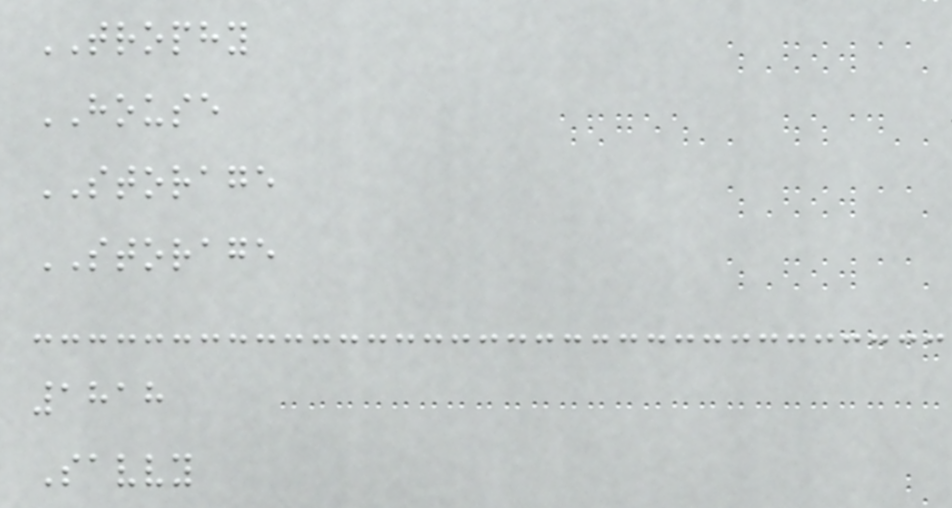TROPHY
HOUSE
STORAGE
STORAGE
1818
Savvy
